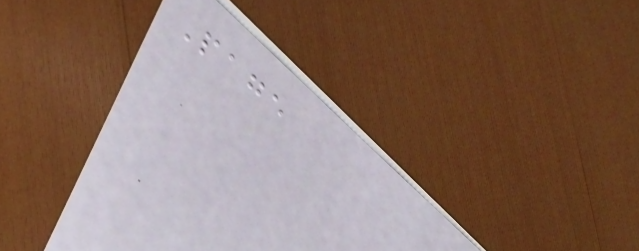Page
